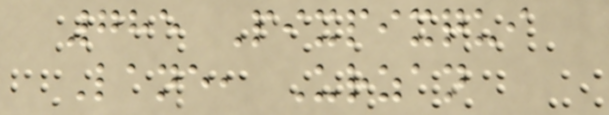785 Pixpixqui
Lane, Urzan
